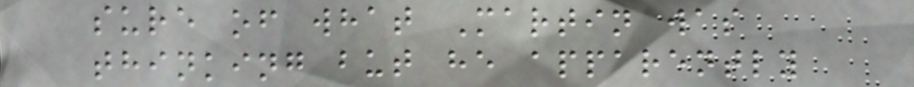sure of what Martin was
thinking but he apparently
